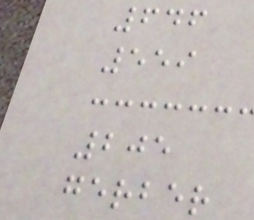646
559
205
gerber
